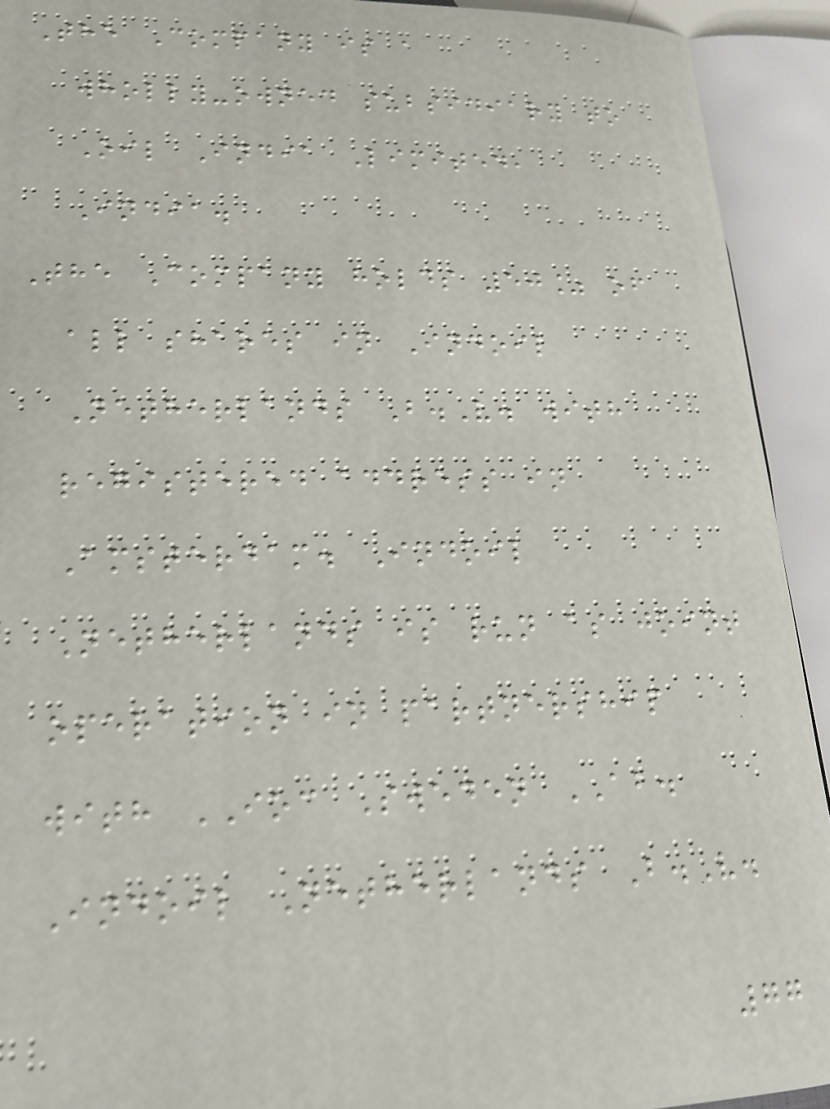The Company is a
wholly-owned subsidiary to
Oil India Limited,
India.
The Company holds 50% of
all shares in Indoil
Netherlands B.V. with
registered address in
Amsterdam. Indoil
Netherlands is run as joint
operation in partnership
with IOC Sweden AB.
Indoil Netherlands B.V.
77
